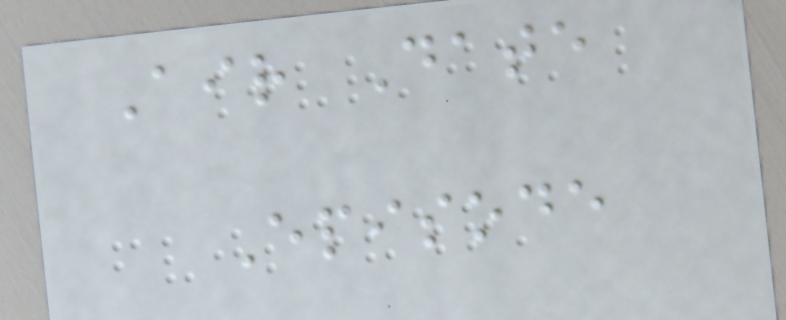Air Date
Episode
